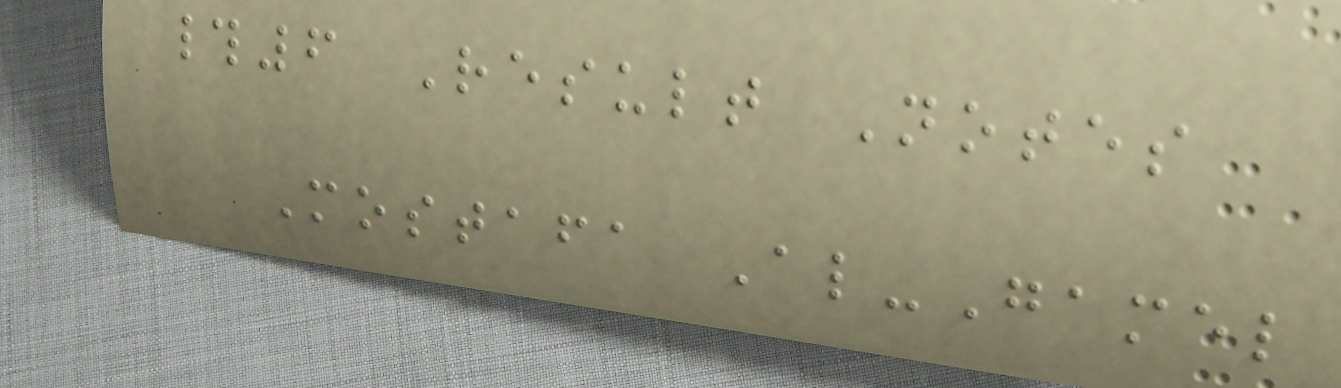#6 Result Notes
Mostafa Al-Gamel
